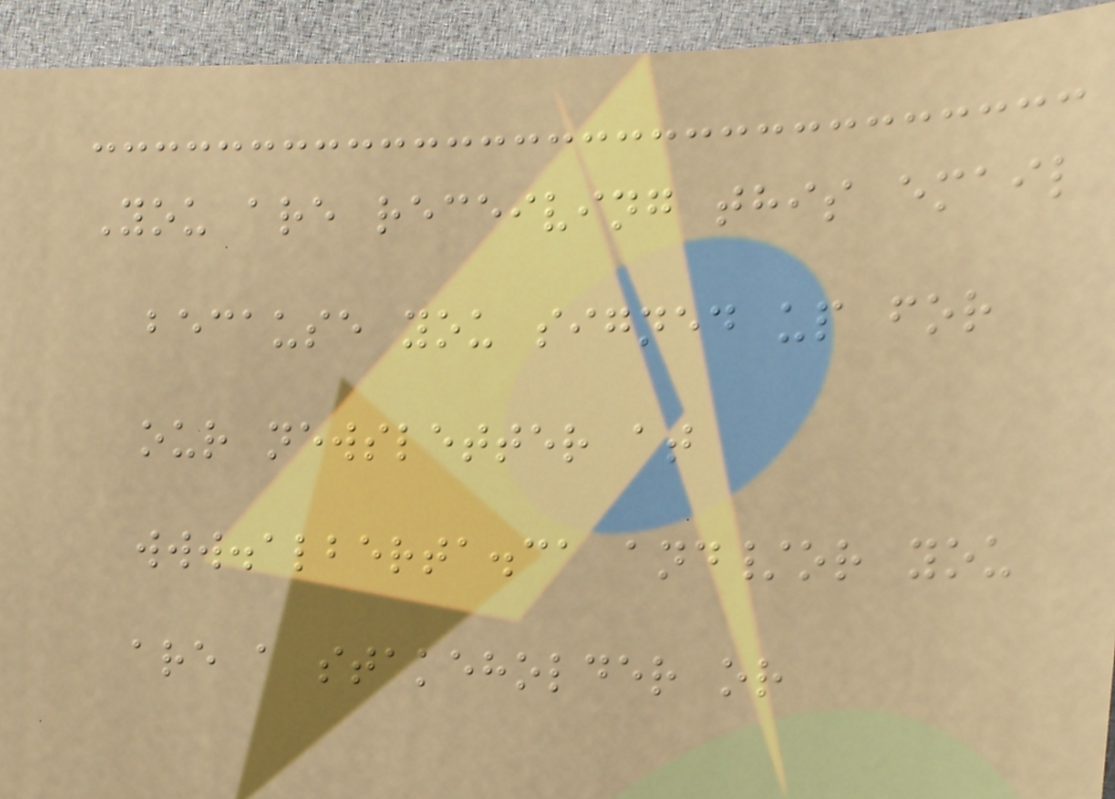You are receiving this email
because you signed up for
our newsletter at
www.alberta.ca and/or you
are a stakeholder or
